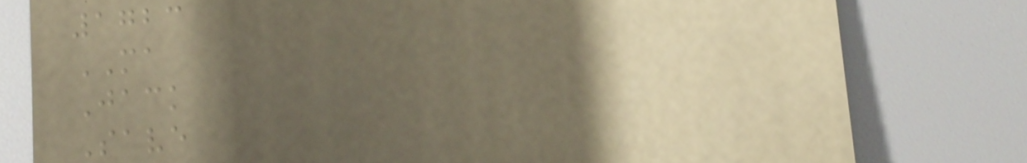1723
MA
Jack
Save
